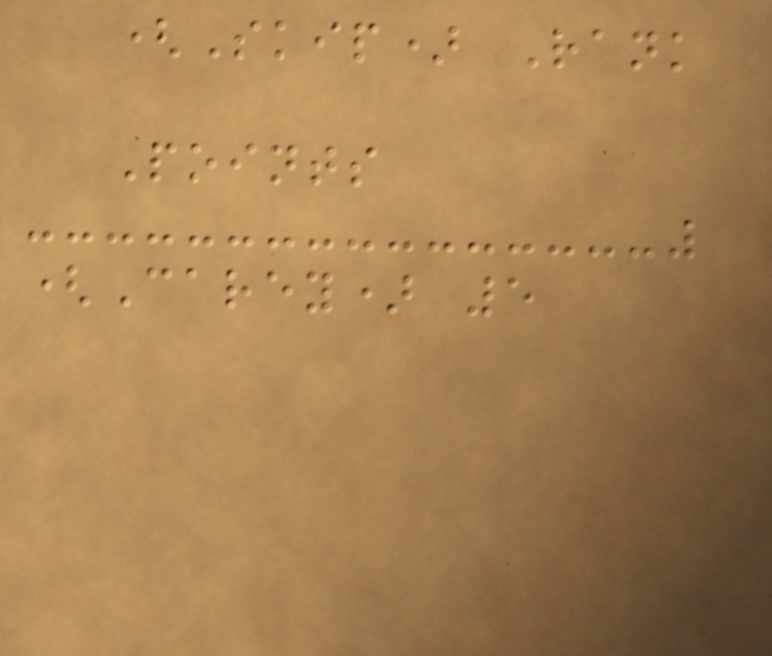(Skip) Rank
Points
(Carey) 5
